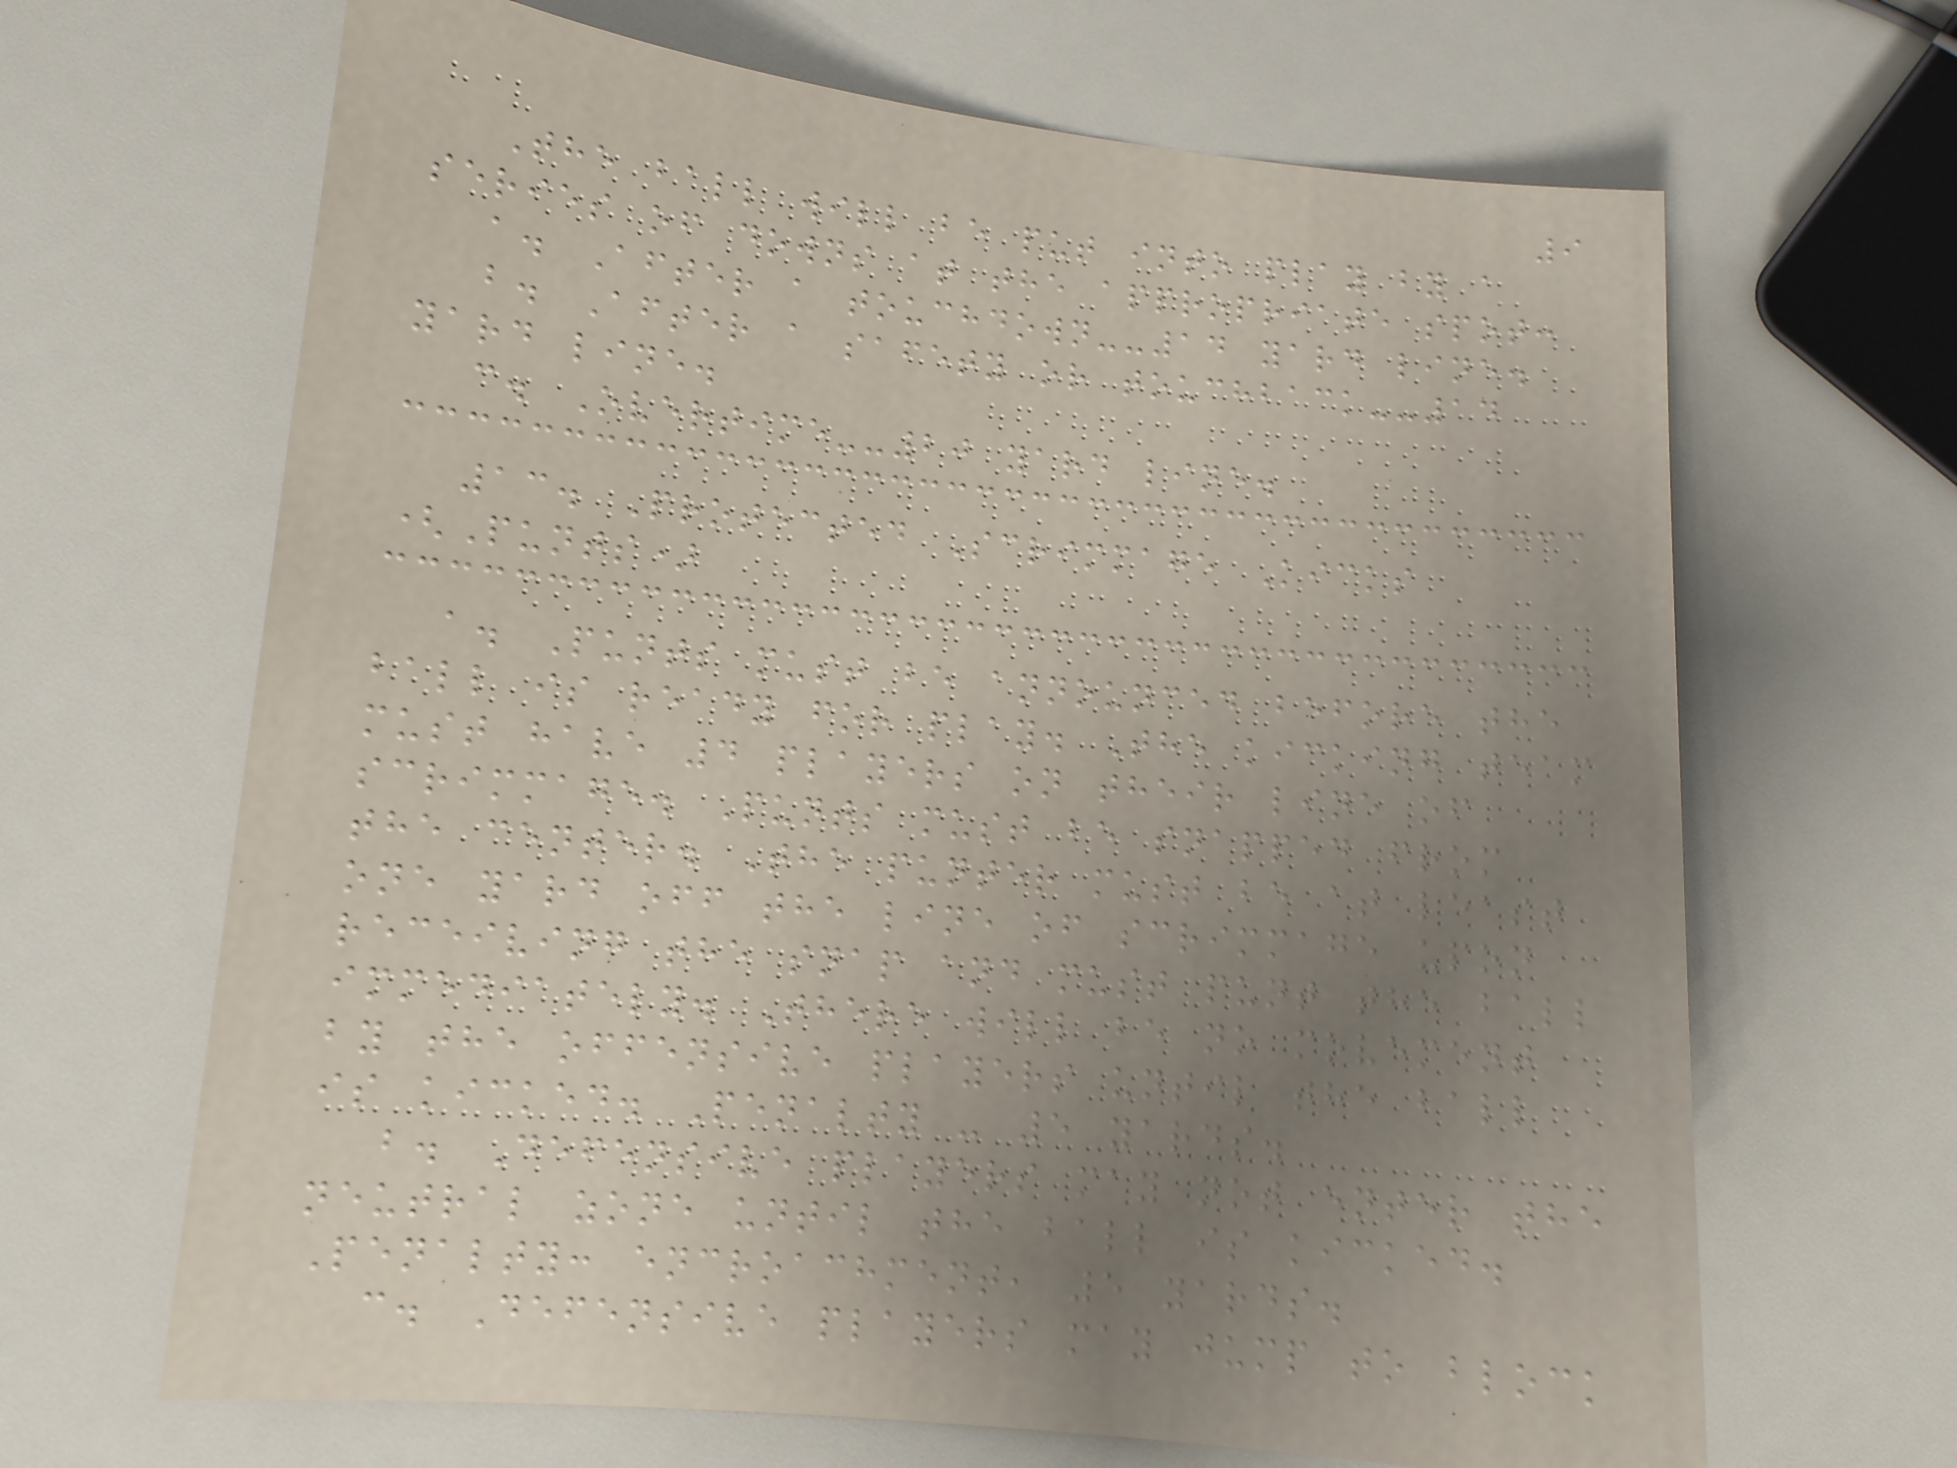9
The ball will be put into play by a
series of downs at the appropriate spot:
a. After a touchdown--14 yard line.
b. After a safety or touchback--14
yard line.
c. Overtime--20 yard line.
13. Protected Scrimmage Kicks
(Punts)
a. Punts must be announced before the
ball is ready for play. The kicking team
must have 4 players on their line of
scrimmage. Punts must be snapped from
the center. The punter must be at least
one yard off the line of scrimmage upon
receiving the snap and must punt the ball
immediately. There will be no movement
by the offensive players until the ball
is kicked. Penalty - 5 yards.
b. Defensive players may not enter the
neutral zone until the ball is kicked.
Penalty: encroachment, 5 yards.
c. Defensive players may jump to block
